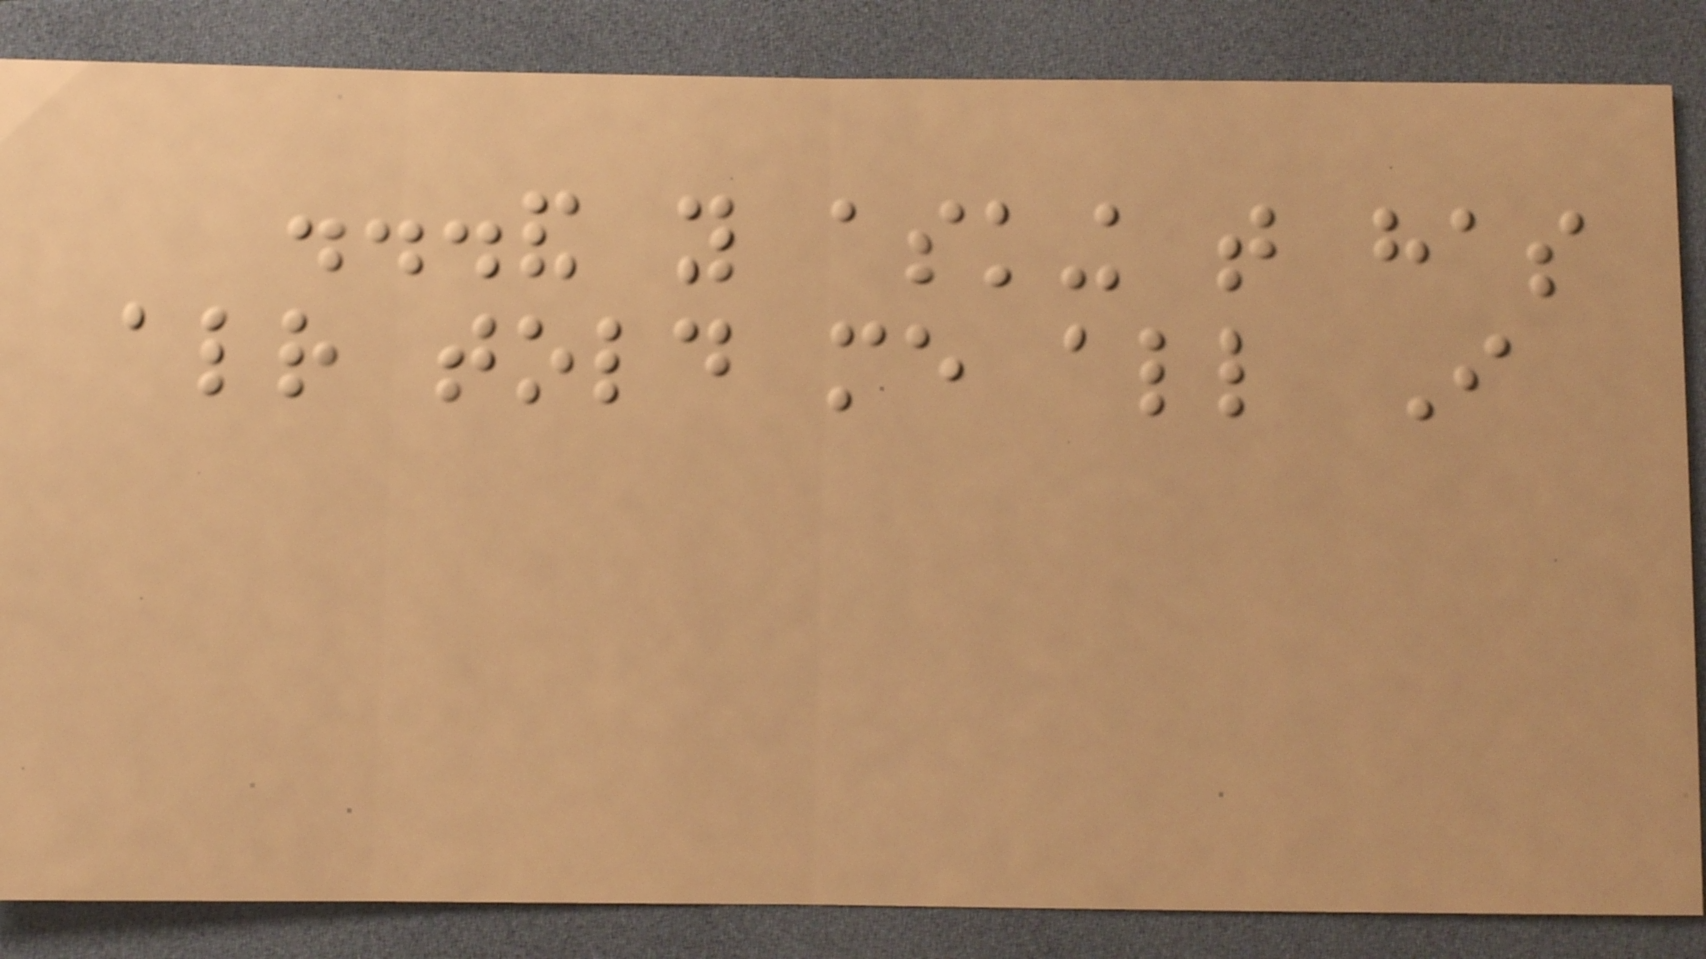...and you asking that has
already told me all I
